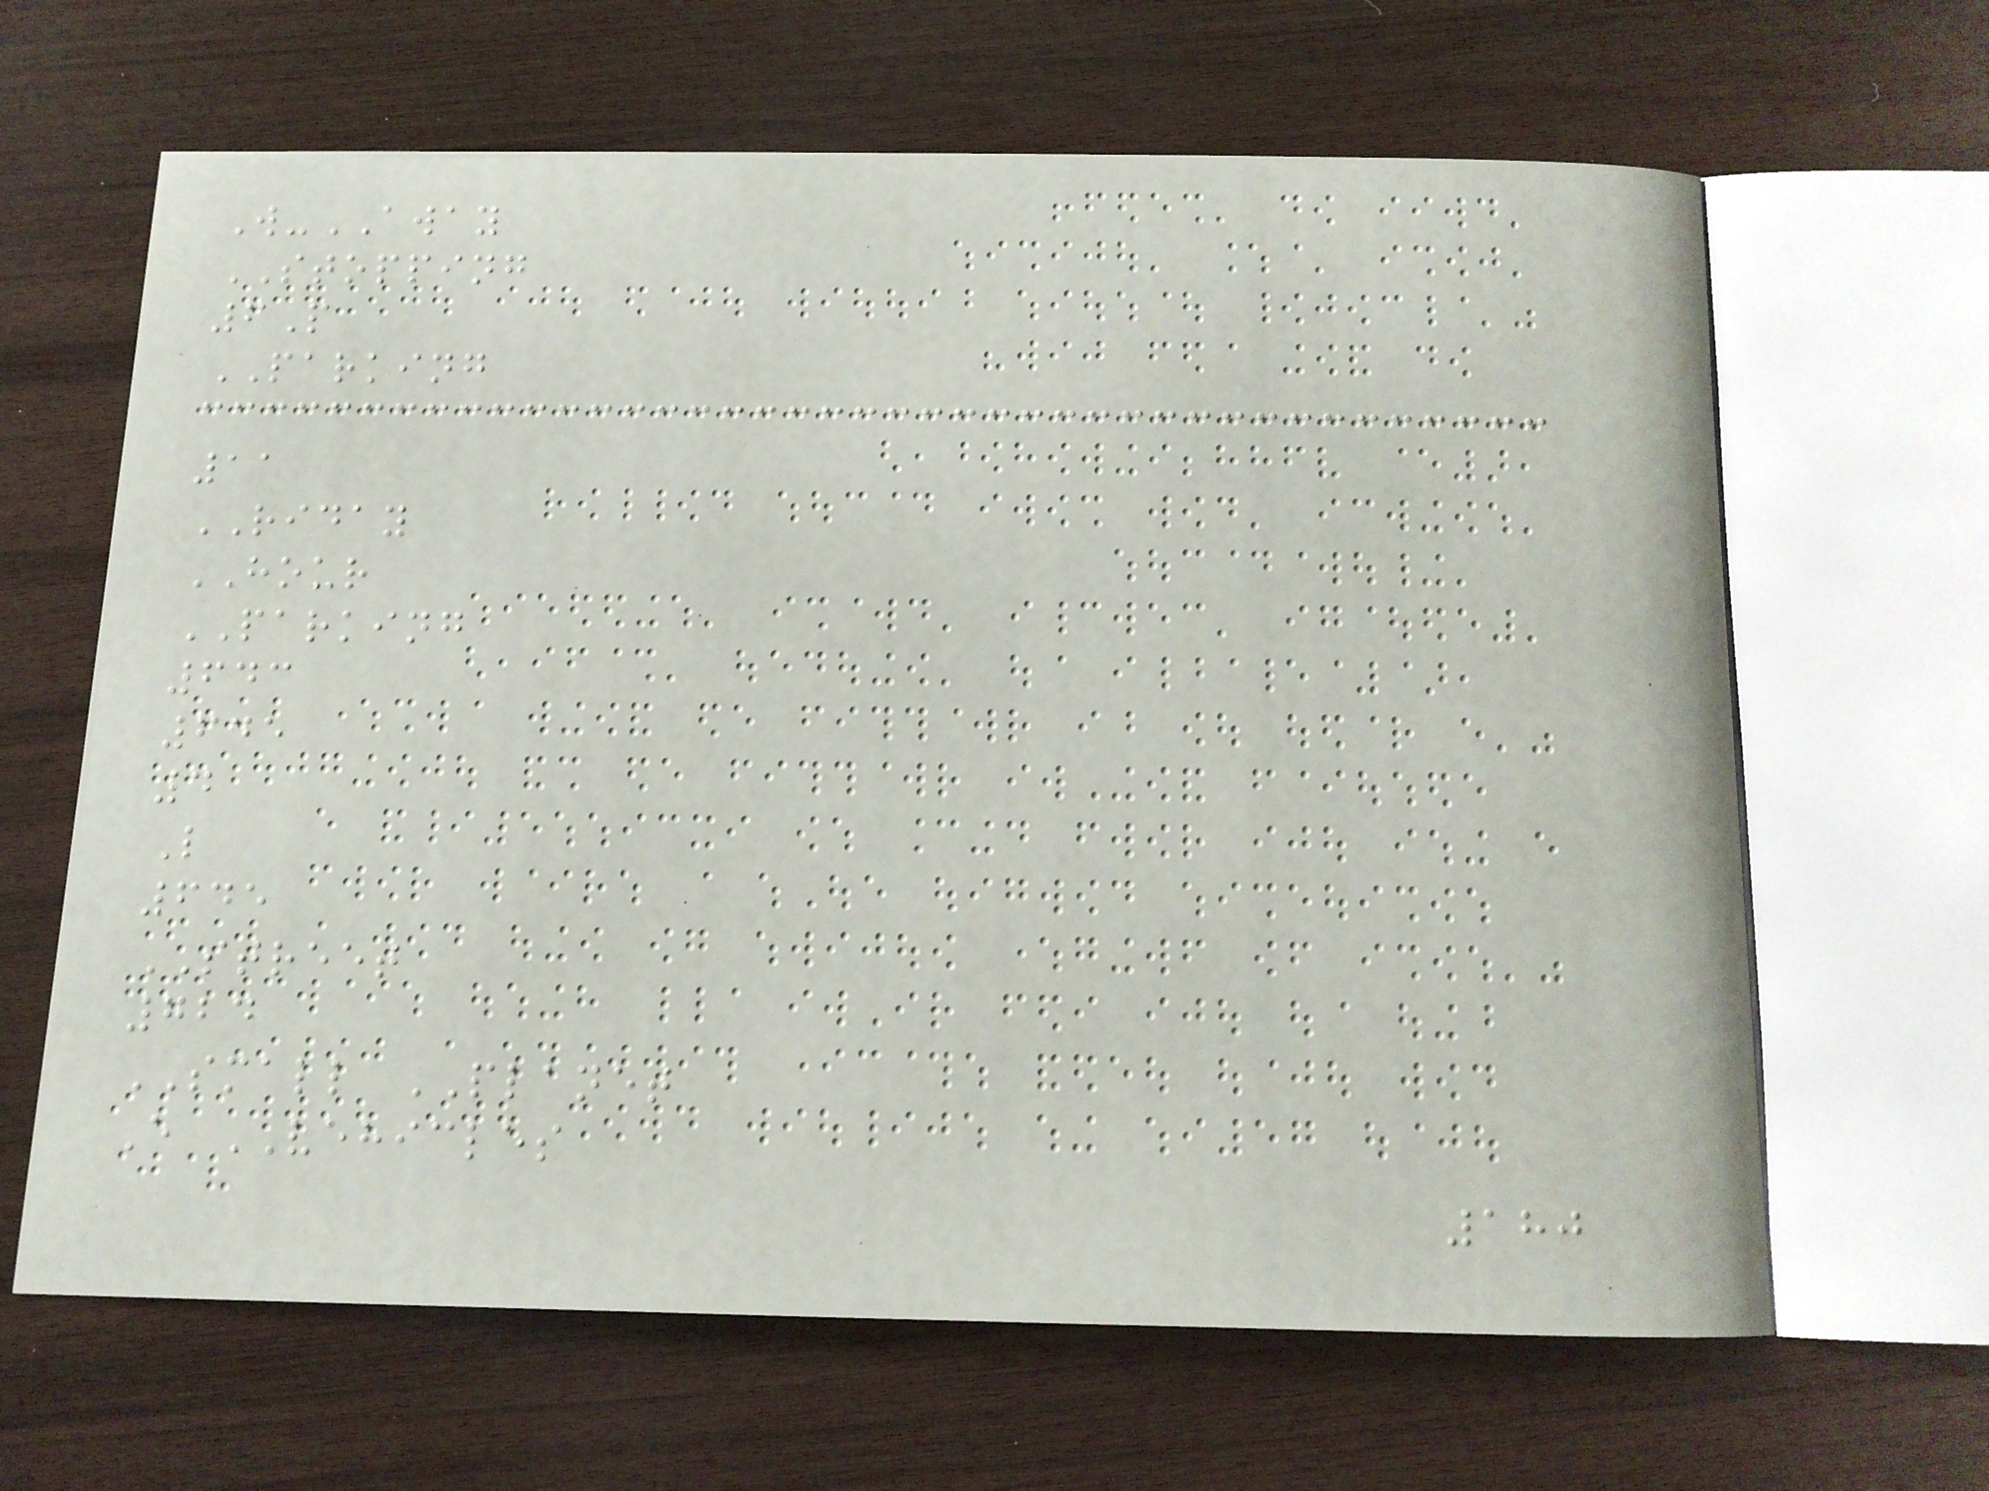W-AWAY
STOPPING
6P
PARKING
11
RIDAY
HOUR
PARKING
643
645
4
L
645
STREET
724
SMALL PLANET
E VEHICLES
180
